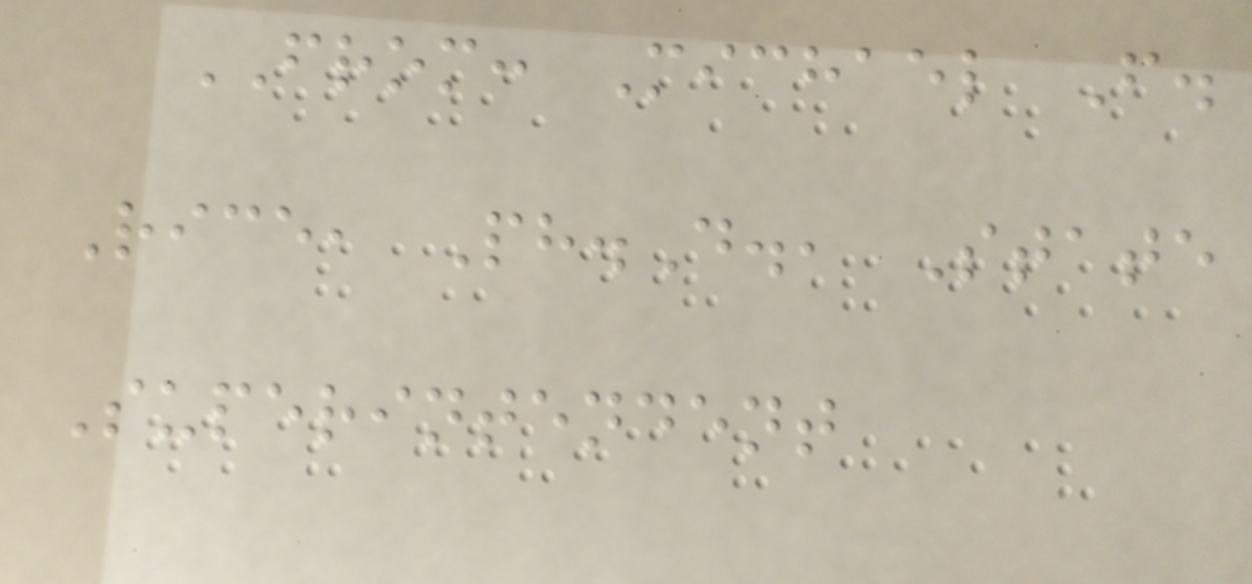FROM: Michael F.
Rice, Ph.D., State
Superintendent
